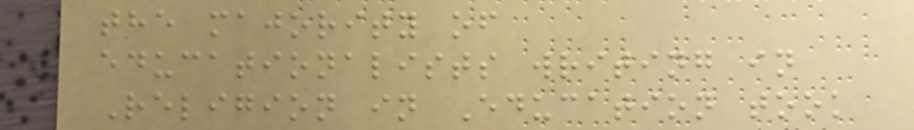the majority of
educationalists writing in
Religion in Education took
